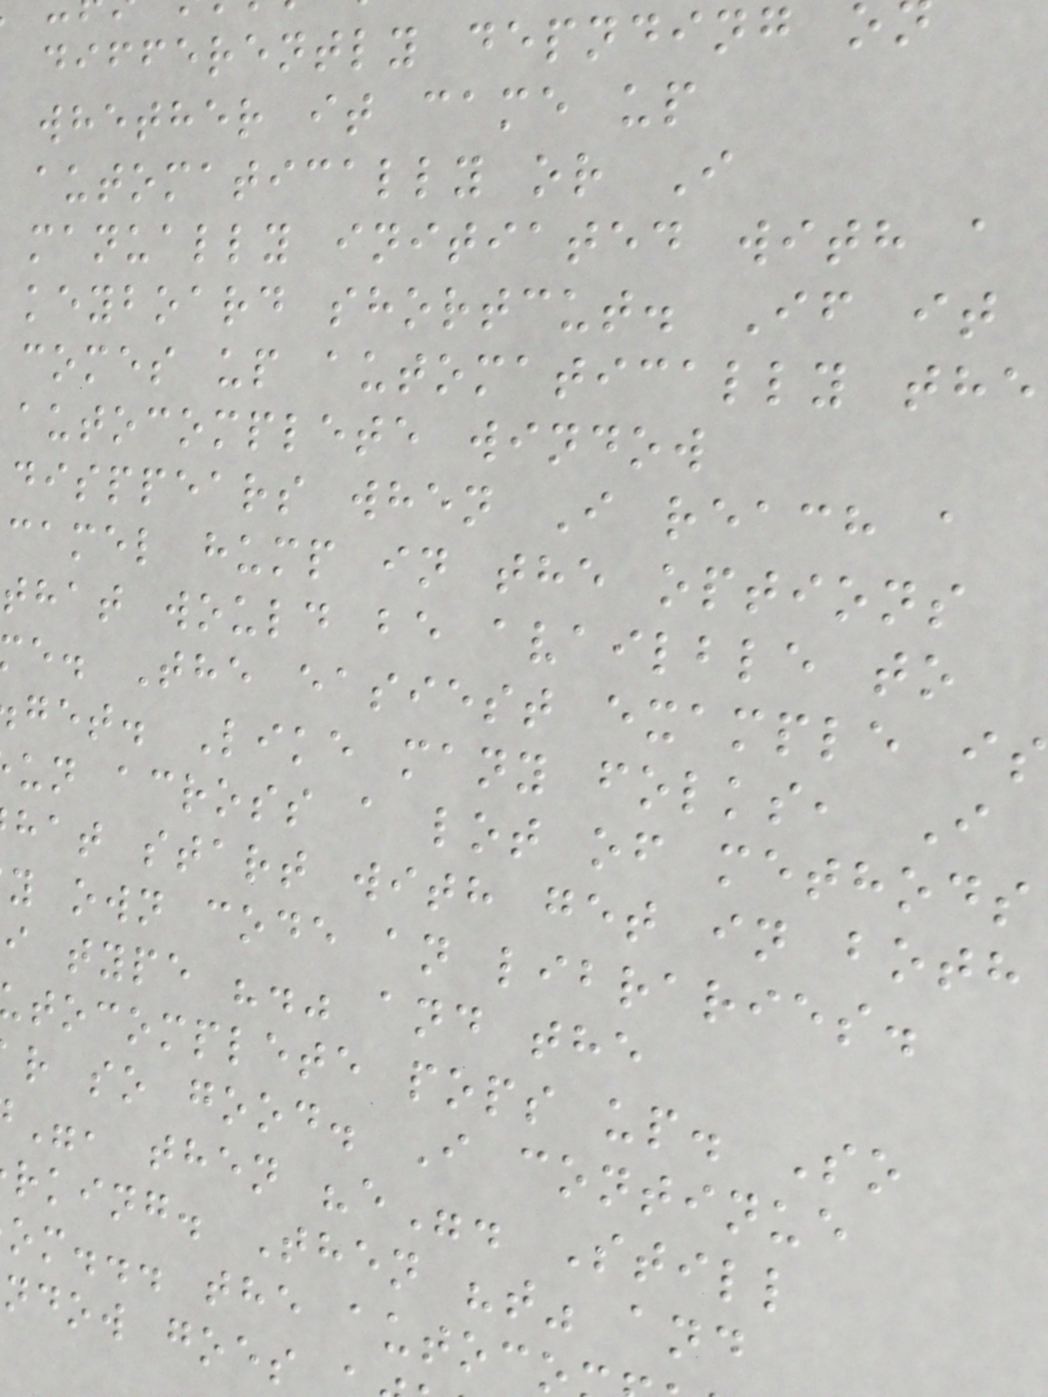differently depnding
whether it came up
automatically or I
manually initiated with a
keyboard shortcut. If it
comes up automatically the
autocomplete window
disppears when I reach a
camel hump in the options
that would be availble to
e. The easiest example is
get. Like many folks, I
un across a lot of methods
hat start with get in both
y own code an libraries.
i type "." and the
tocomplete pops up. So
r so good. I continue
rking. Then "t" and
om... the autoc
ndow goes
